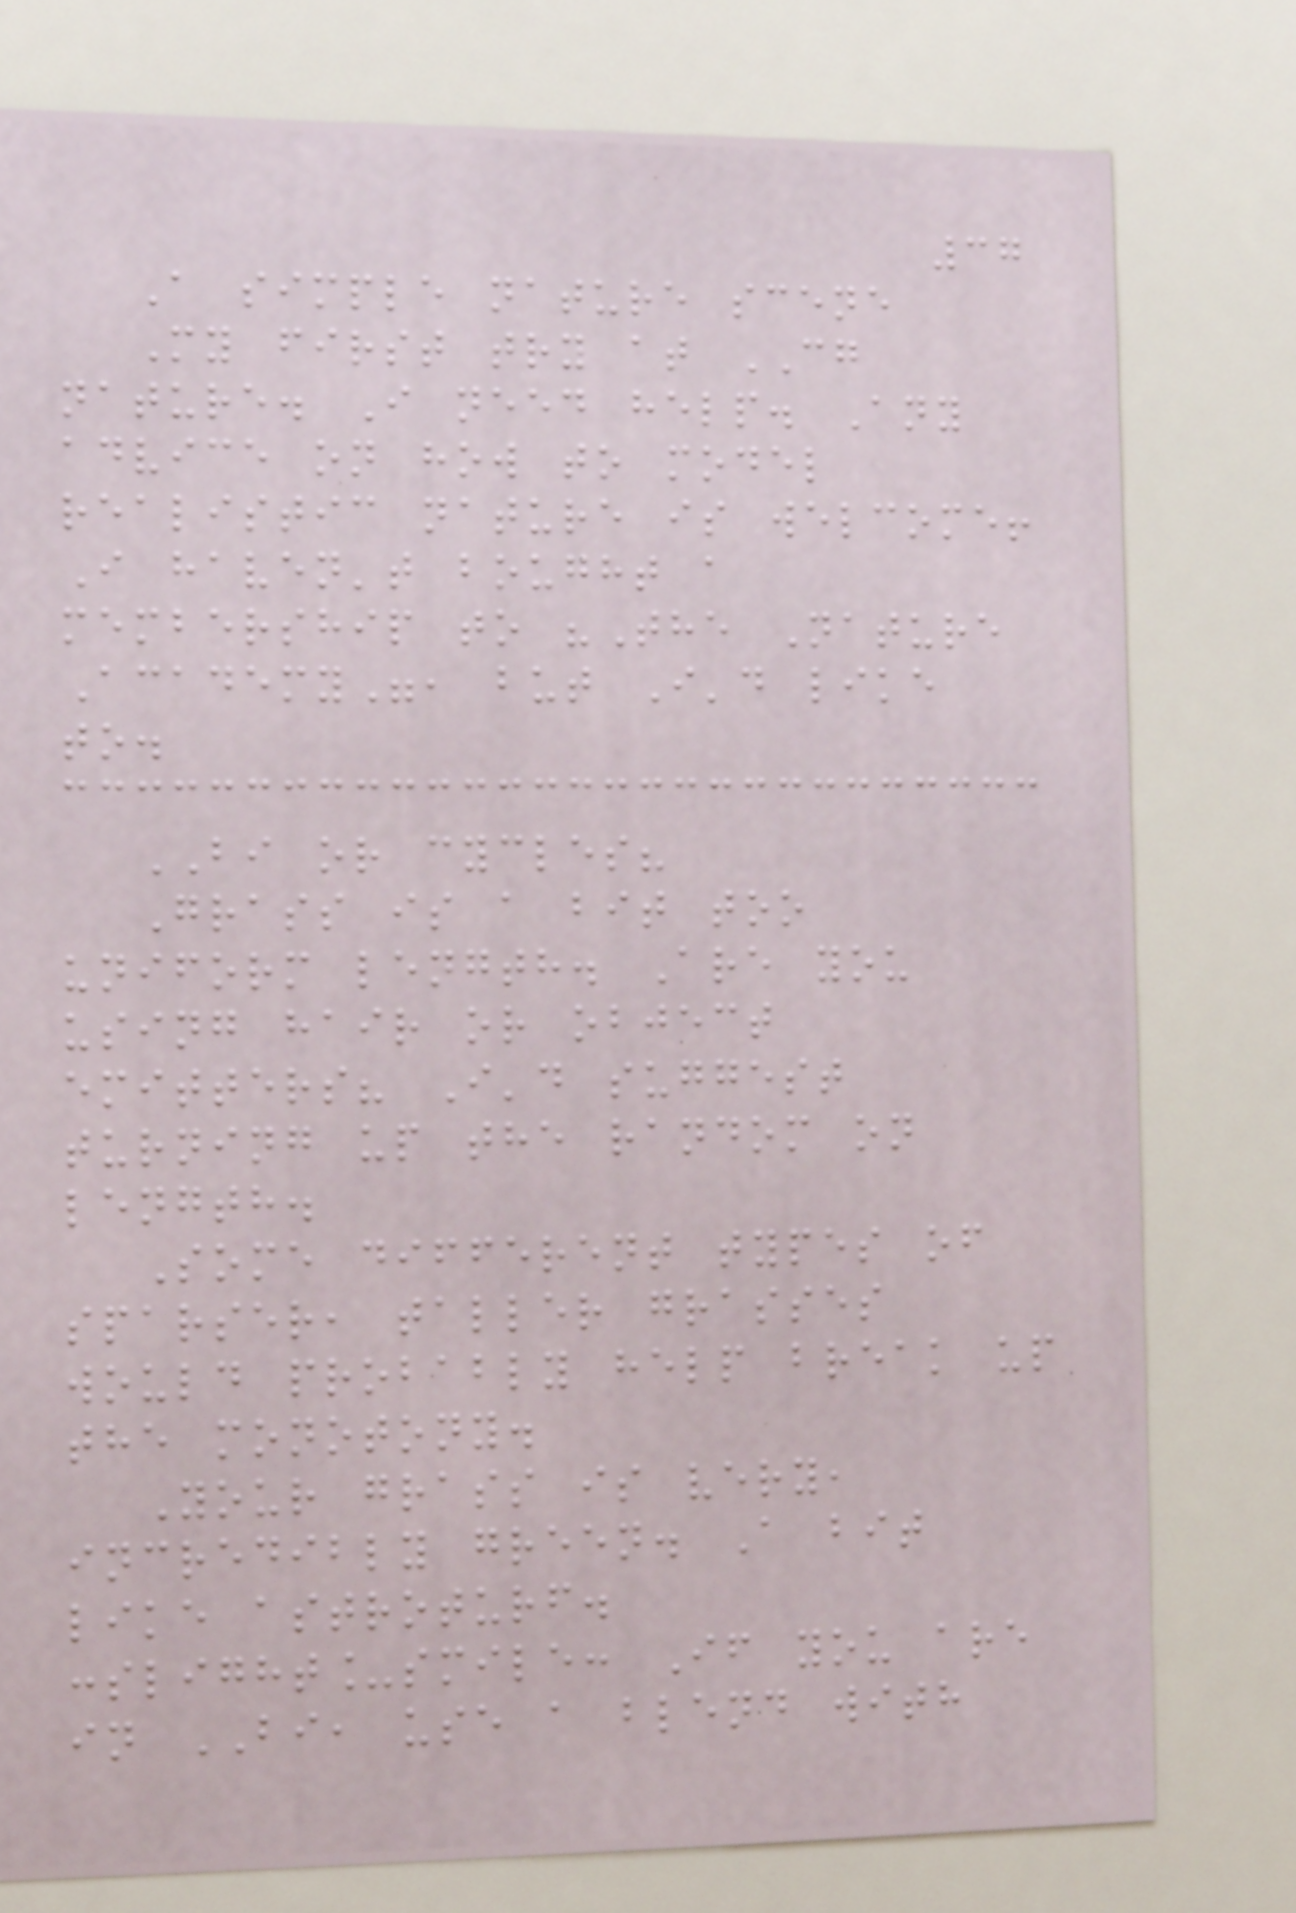37
A simple nature scene
My first try at CG
nature. I need help. Any
advice on how to model
realistic nature is welcome!
I haven't bought a
membership to "The Nature
Academy", but I'd like
to.
BI or cycles?
Grass is a bit too
uniform length. Are you
using hair or object
emitters? I'd suggest
turning up the random on
length.
Some different types of
sparser, taller grasses
would probably help break up
the monotony.
Your grass is very,
incredibly green. A bit
like astroturf.
:slight_smile: If you are
in BI, use a blend with
